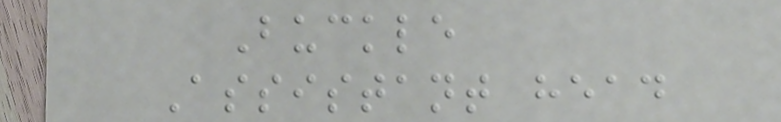Buckle
Assistant head
